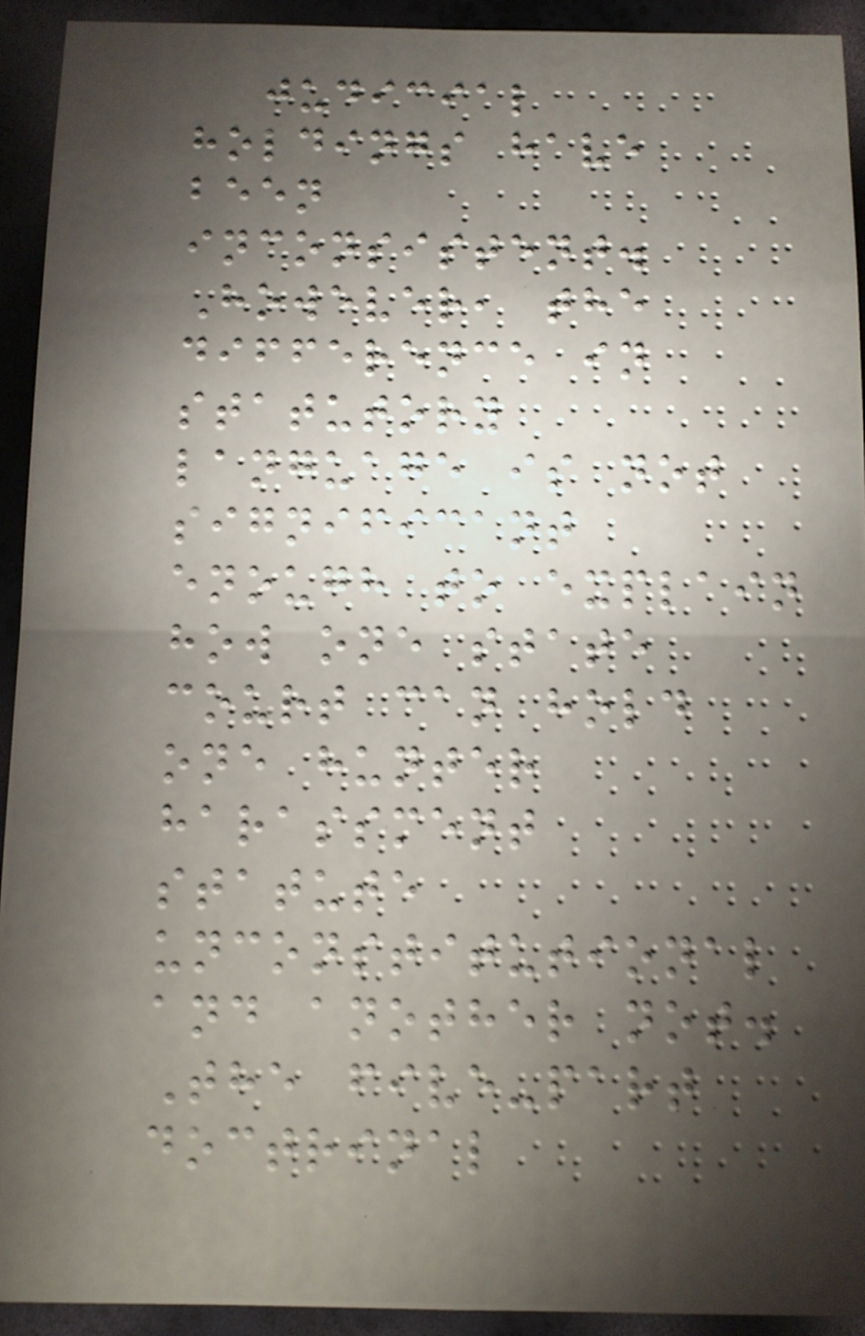judicial
holdings have
been
inconsistent.
However, the
difference in
statutory
language is not
significant
enough to explain
how one state
court can hold
one hunter
harassment
statute
unconstitutional
and another not.
The five-part
doctrinal
